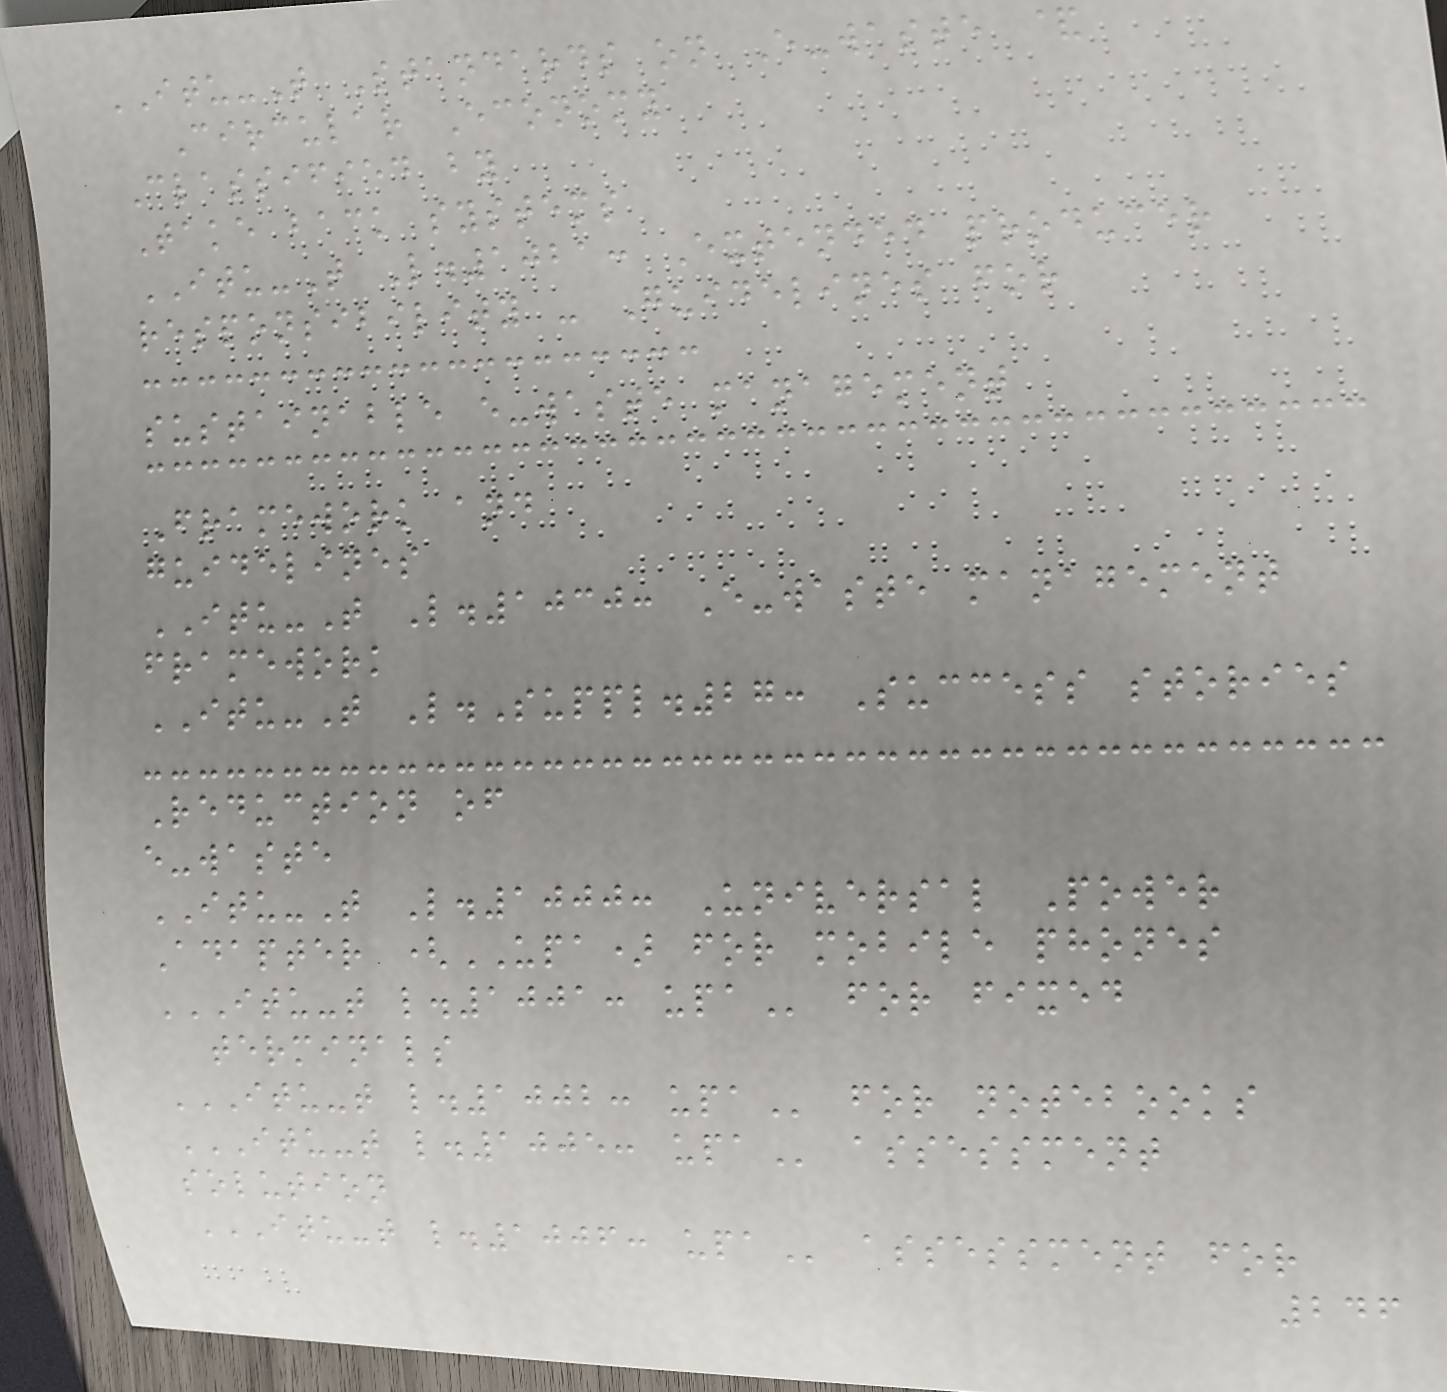ITU-T Standards on E-waste &
Circular Economy
Classified by
Take back systems
ITU-T L.1021: Extended producer
responsibility - Guidelines for
sustainable e-waste management
Framework and
guidelines
ITU-T L.1030: E-waste management
framework
ITU-T L.Suppl.27: Success stories
Reduction of
e-waste
ITU-T L.1000: Universal Power
Adapter (UPA) for mobile phones
ITU-T L.1001: UPA for fixed
terminals
ITU-T L.1002: UPA for notebooks
ITU-T L.1005: UPA assessment
solution
ITU-T L.1006: UPA assessment for
246
